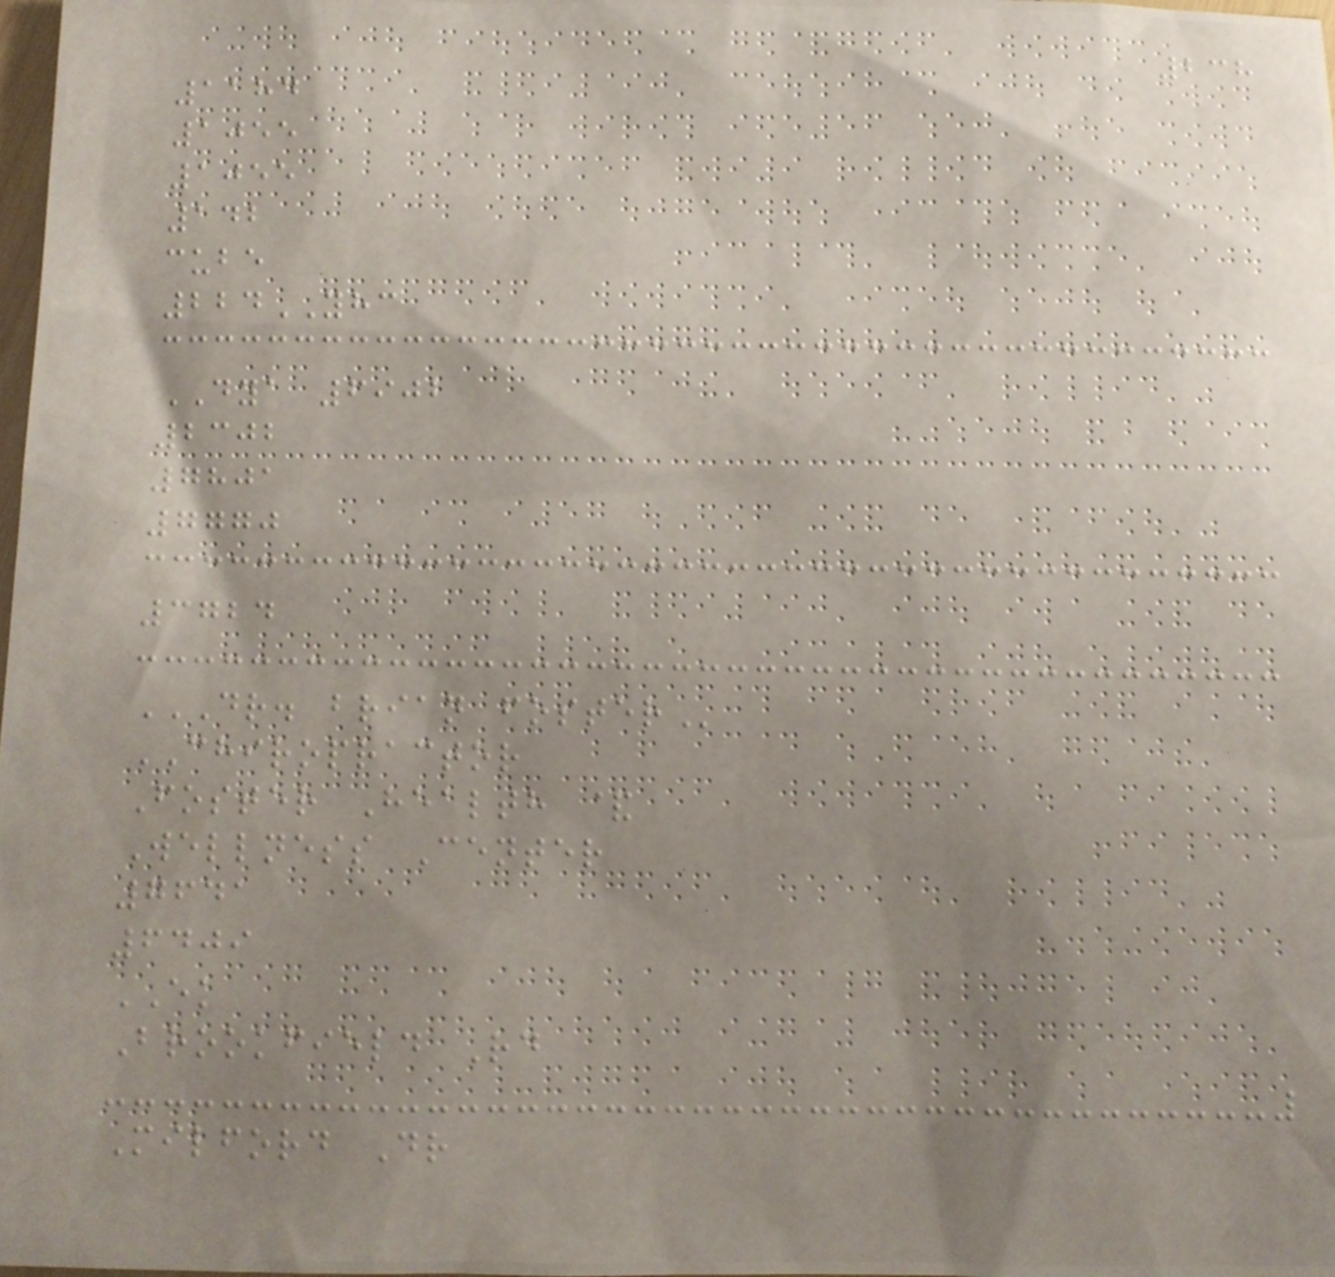238
1184
1055
1055
142
cube
224YHC
DYA 6902
2302
7801
7770
3724
DR. BRIAN FOSTER
CHIROPRACTOR
Foster Health &
Wellness Center
7641
6409
EK
Brookfield Rd
Milford Dr
